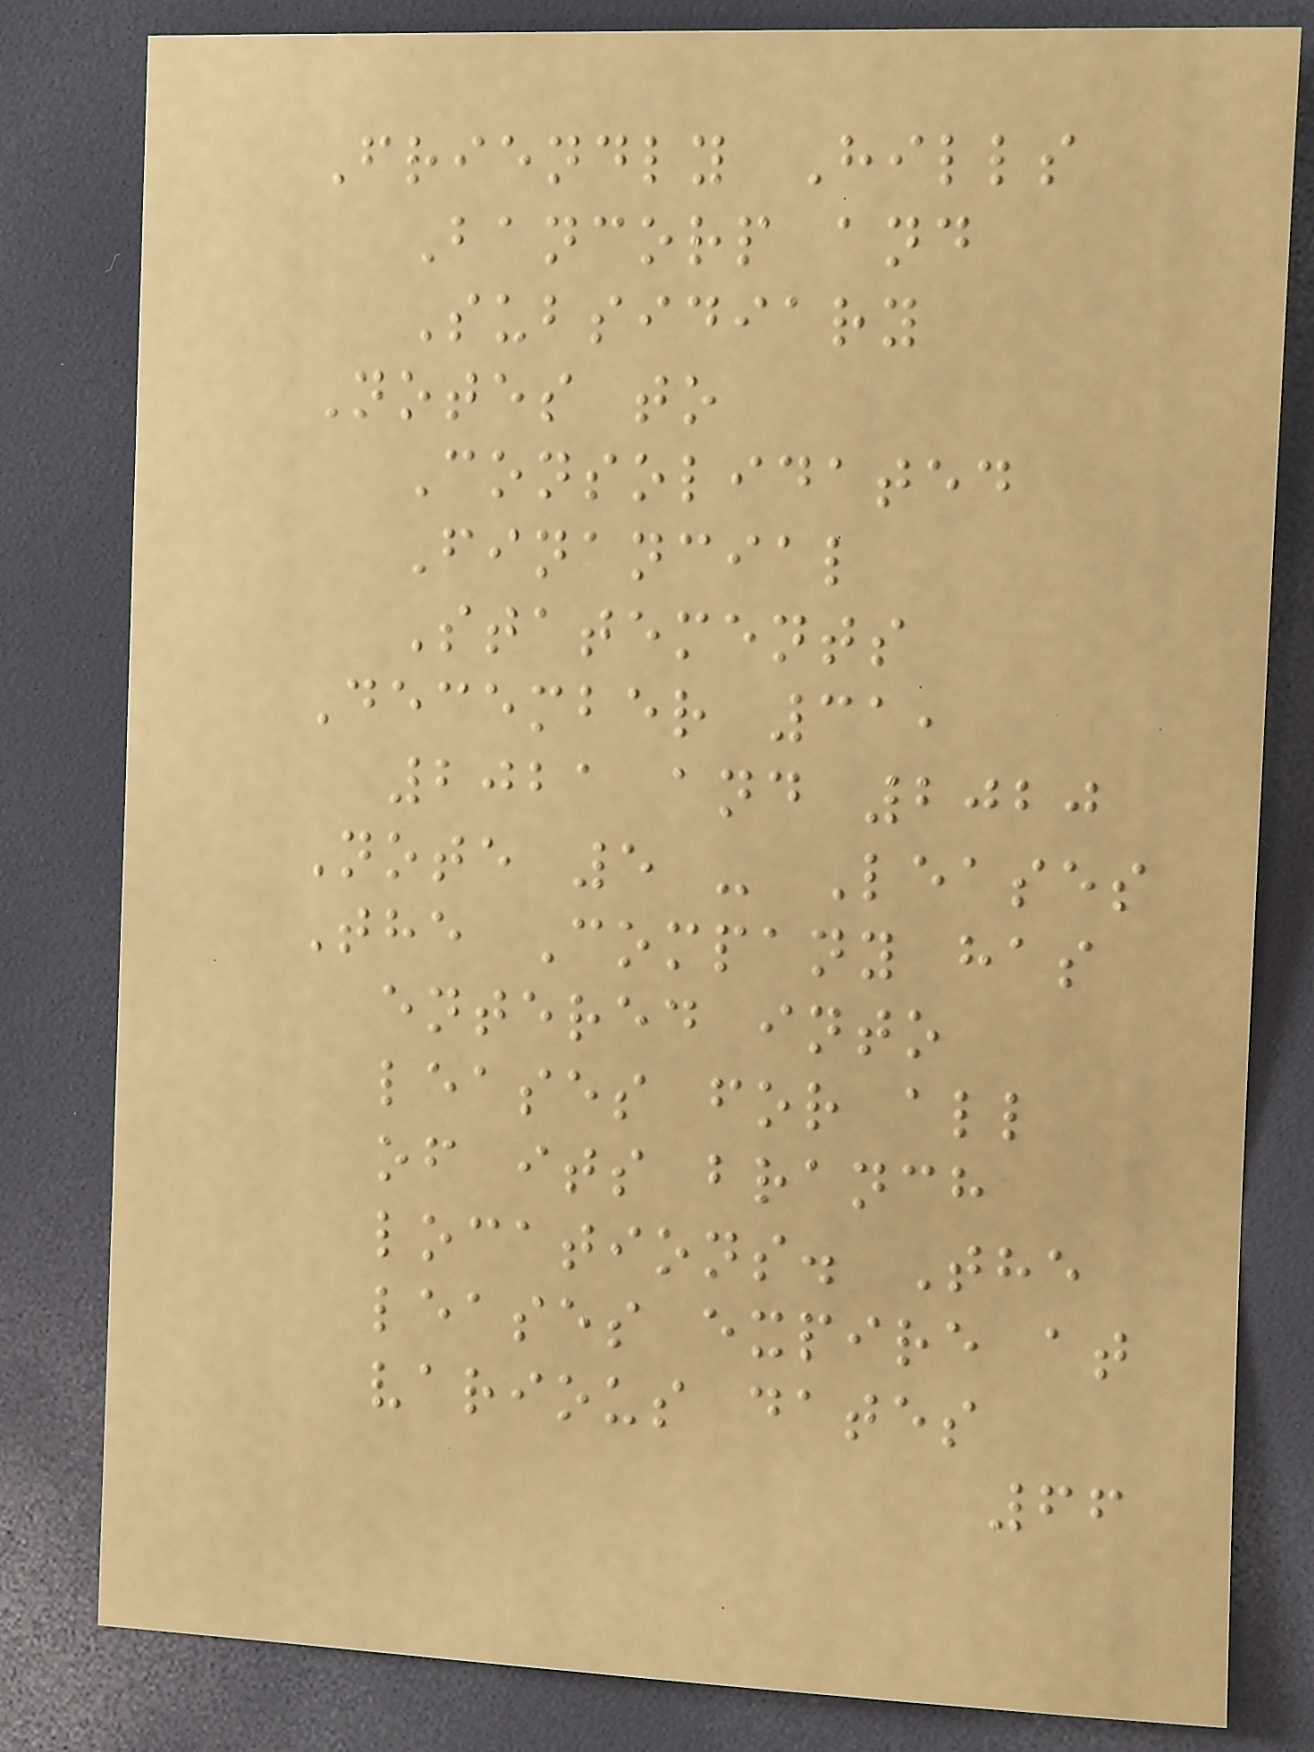Friendly Hills
Bancorp and
Subsidiary
Notes to
Consolidated
Financial
Statements
December 31,
2021 and 2020
Note 5 - Leases
The Company has
entered into
leases for all
of its branch
locations. The
leases expire at
various dates
66
